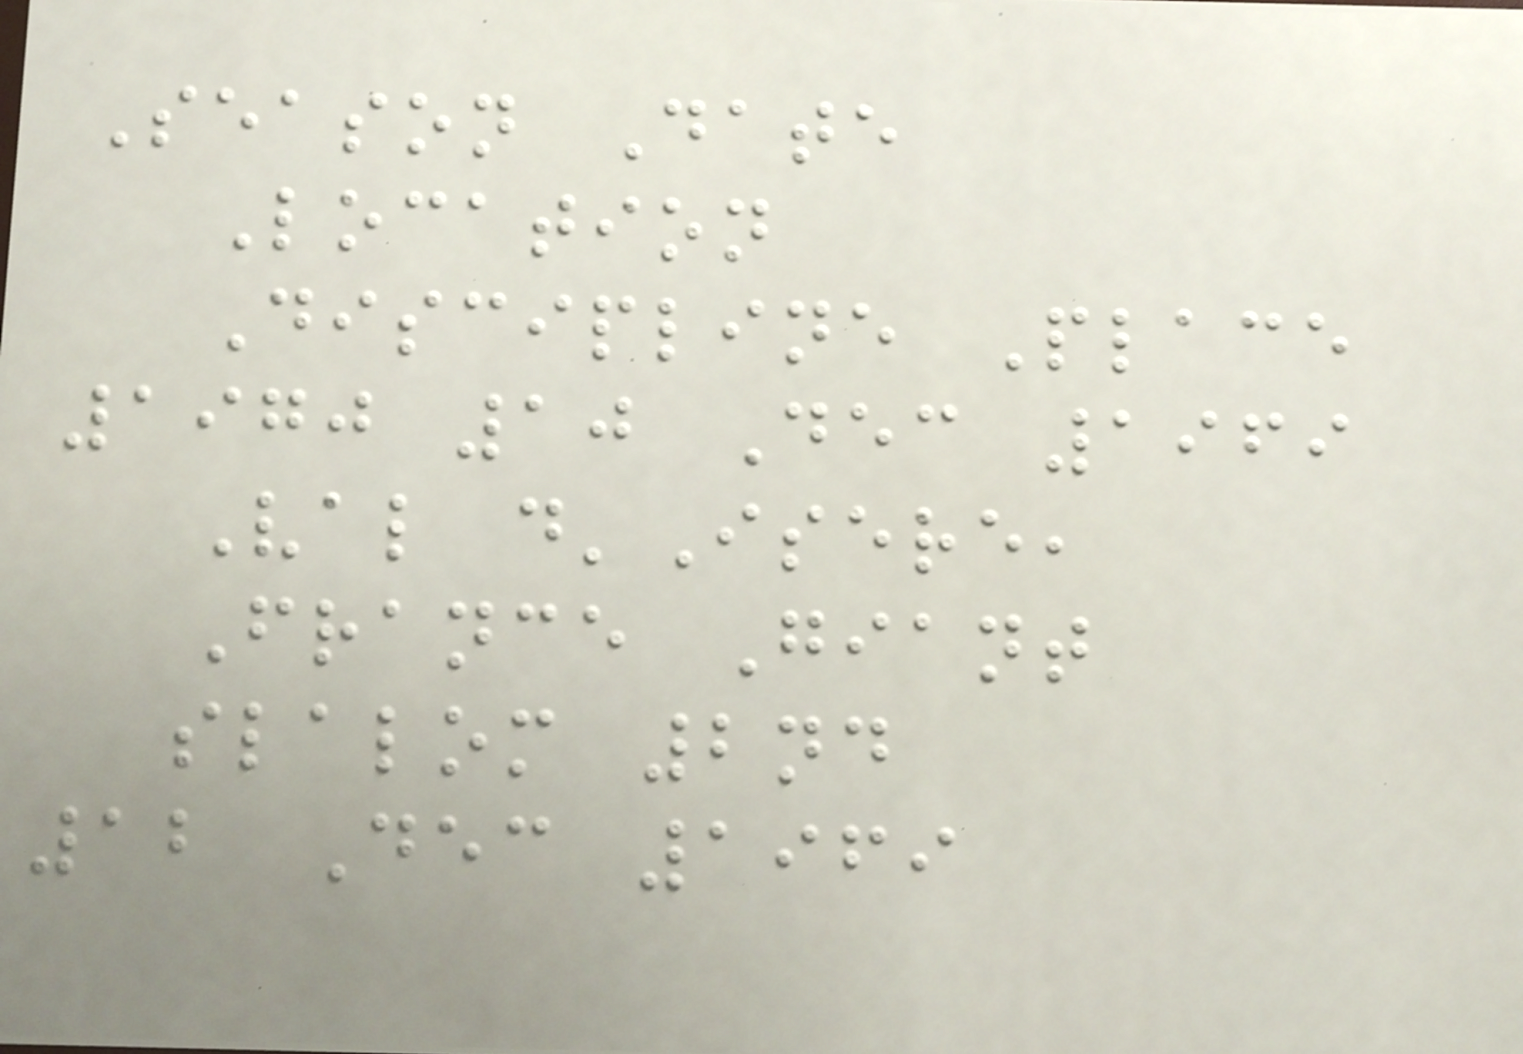Season Date
Location
Discipline Place
1970 10 Dec 1969
Val d'Isere,
France Giant
slalom 2nd
12 Dec 1969
